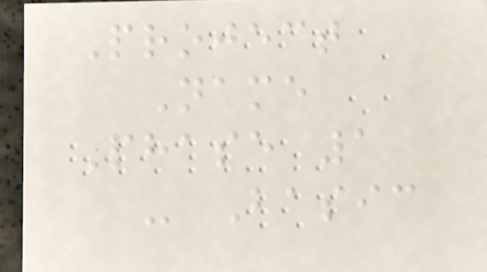Project
Name
Phase 1
- Basic
